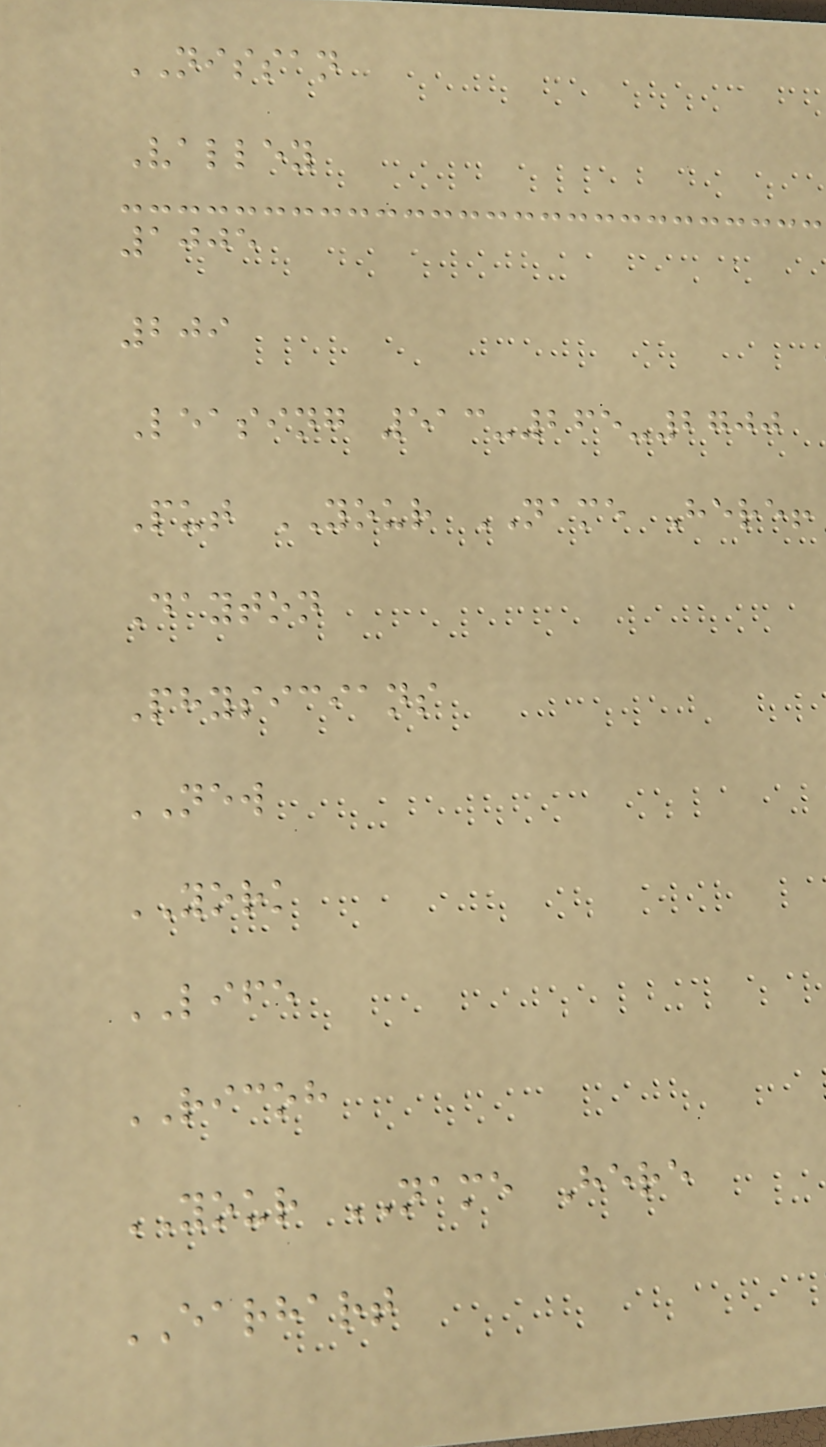NISSAN
Valley
1005
209
Leasing 513-265-2700
Put YOUR NAME Here!
Dayton
Physicians
NEW
YORK
LIFE
RICOH
YOUR NAME Here
EARHART
